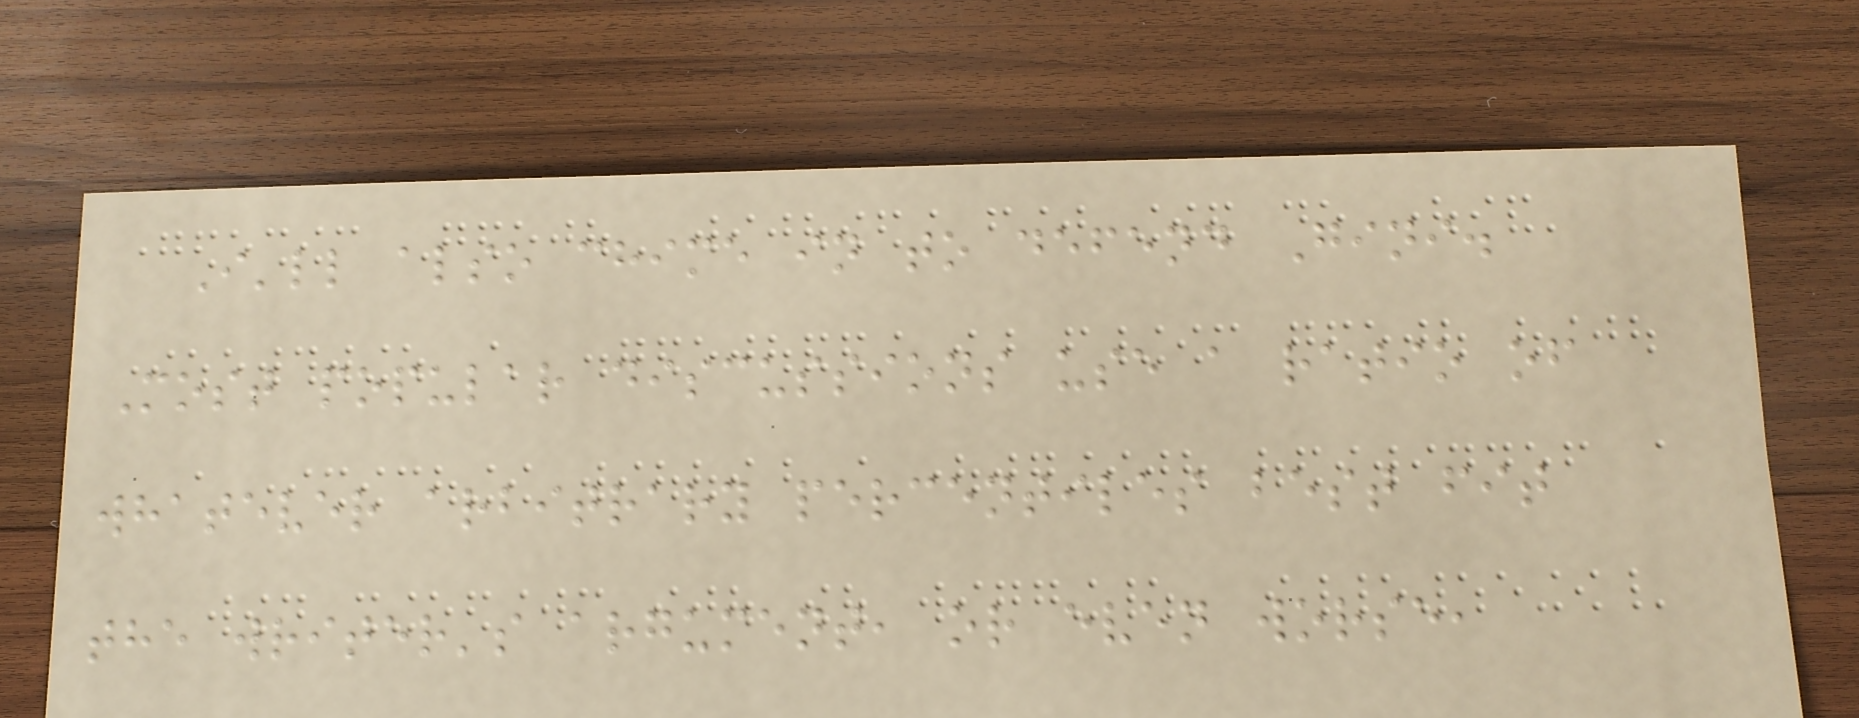I'll also chime in to defend Gini.
Most popular discussions use a ratio of
whatever arbitrary percentiles best fit
the writer's argument, or even worse,
